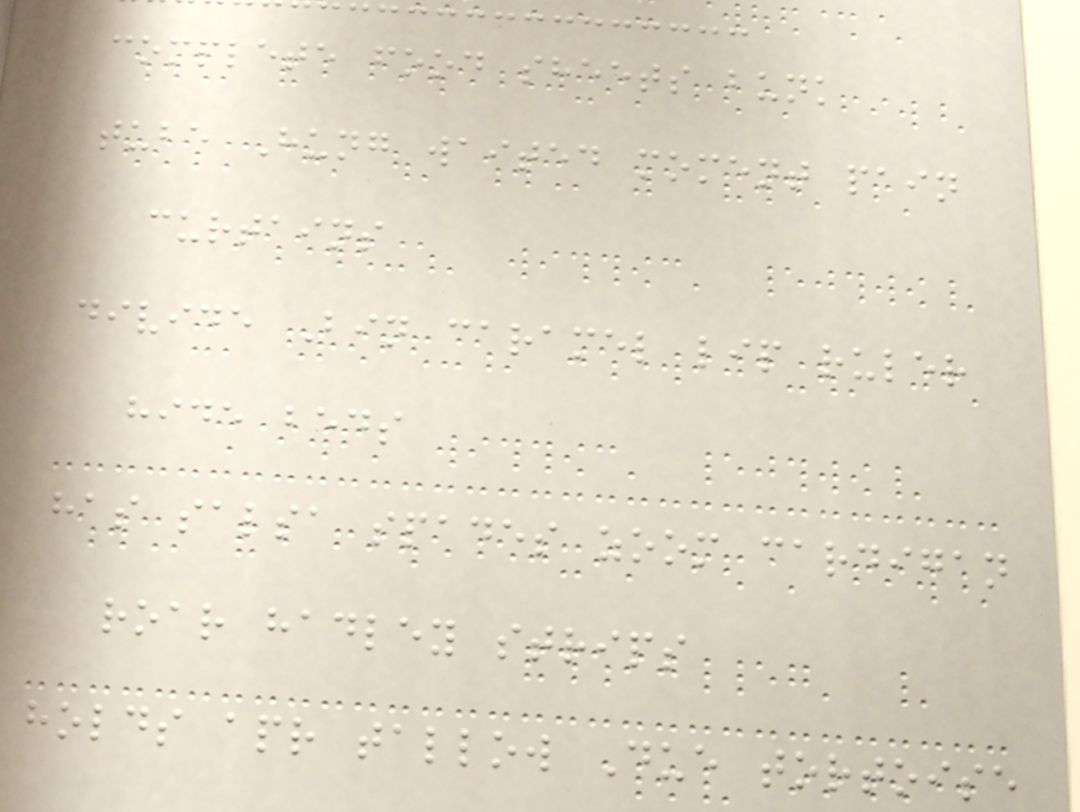complete food sheets bunk
tube Hung waited moment pain
curtains
divide Bin caramel lip ruler
hide beds
has salsa spades zoom cardigan
roar hadley strips
holds apr tallow Due tortoise
